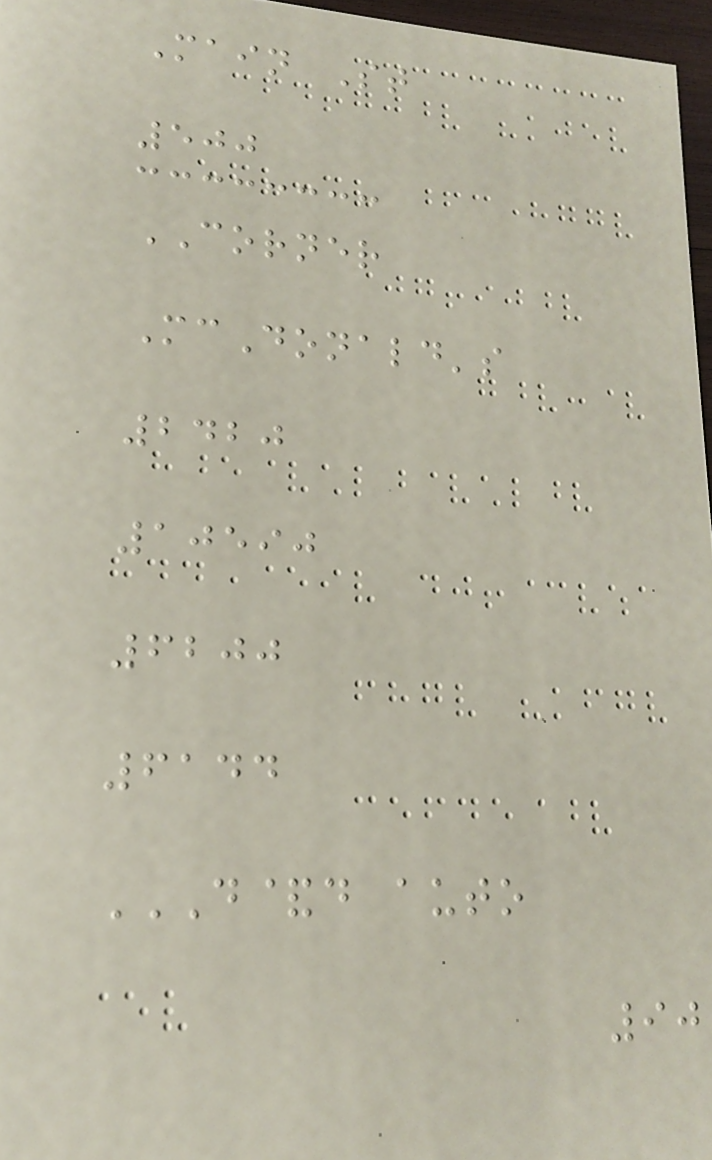Main St
500
CORNER
McDonald's
2420
10590
6200
6144
D&D AUTO
90
